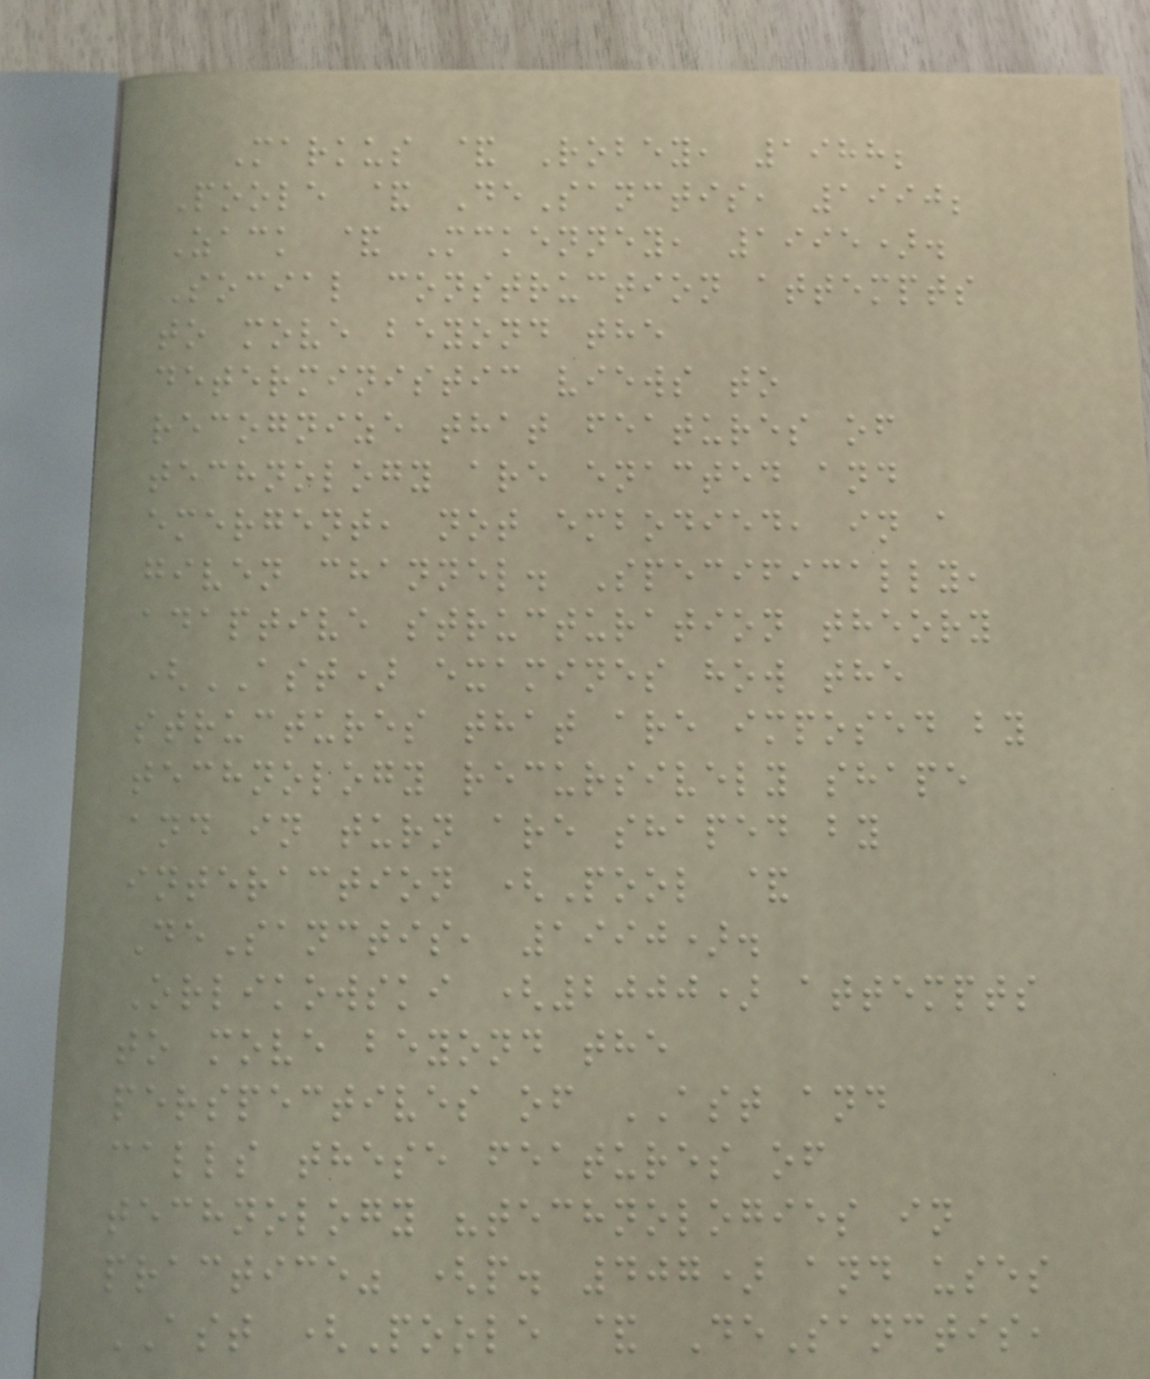Markus & Robey, 1988;
Poole & DeSanctis, 1990;
Zack & Mckenney, 1995).
Social construction attempts
to move beyond the
deterministic views to
recognize that features of
technology are enacted and
emergent, not embodied, in a
given channel. Specifically,
adaptive structuration theory
(AST) examines how the
structures that are imposed by
technology recursively shape
and in turn are shaped by
interaction (Pool &
DeSanctis, 1990).
Orlikowski (2000) attempts
to move beyond the
perspectives of AST and
calls these features of
technology "technologies in
practice" (p. 407) and uses
AST (Poole & DeSanctis,
